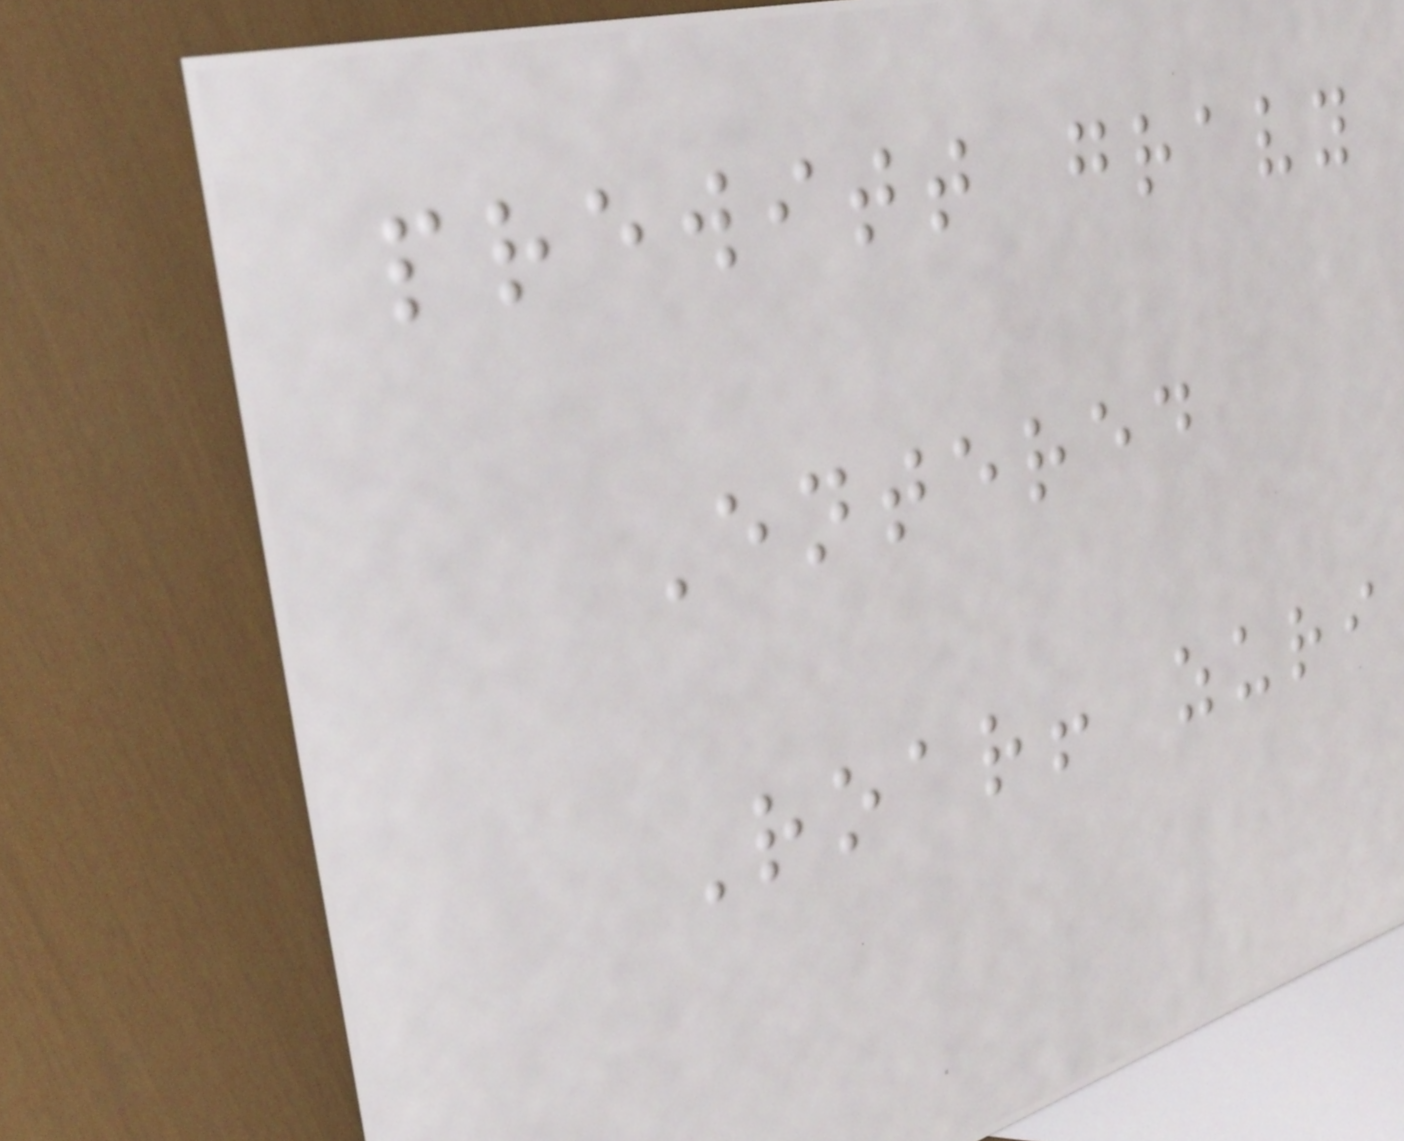prewitt gravy
Entered
Roar! zuri
